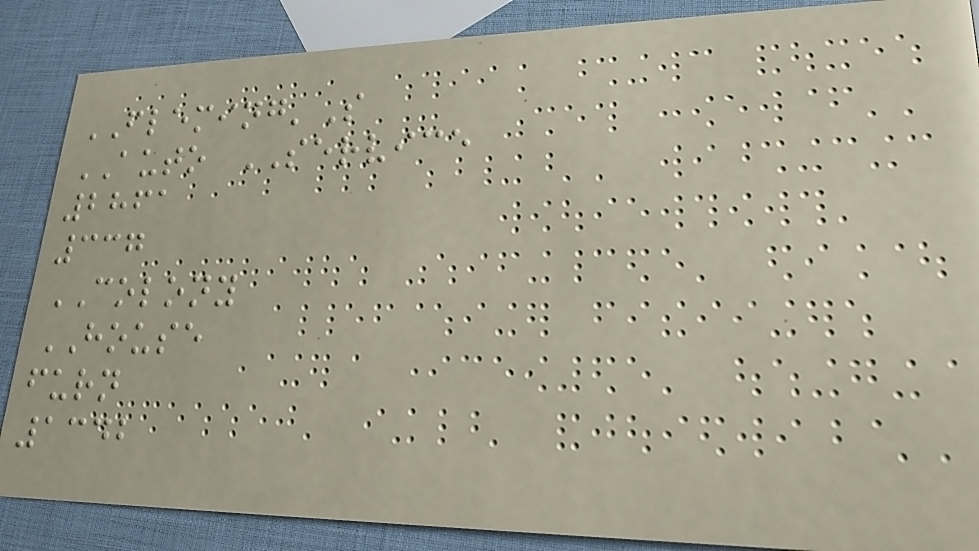FLEMING'S
AUTO SERVICE
2861
337
COLONY
HOUSE
furn
1342
